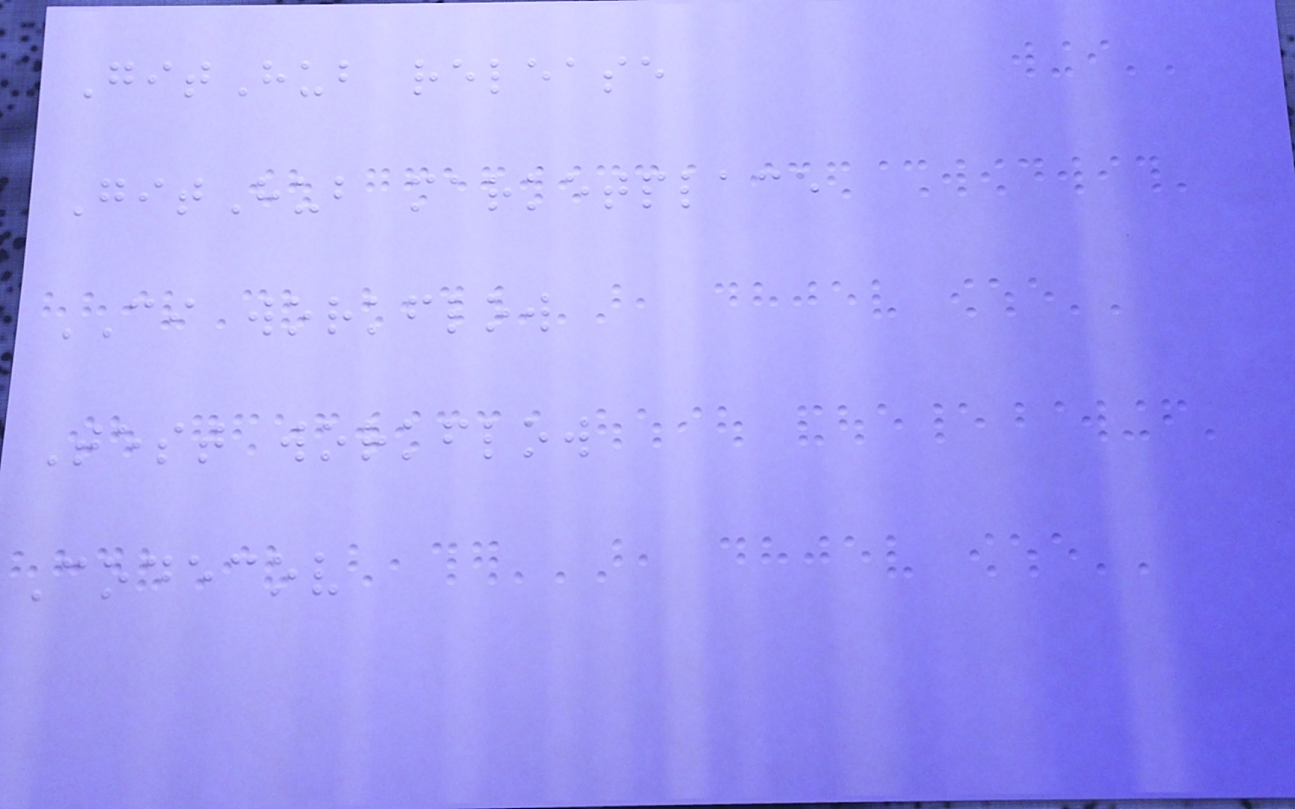GitHub release
GitHub marketplace
CI workflow
Test workflow
Codecov
